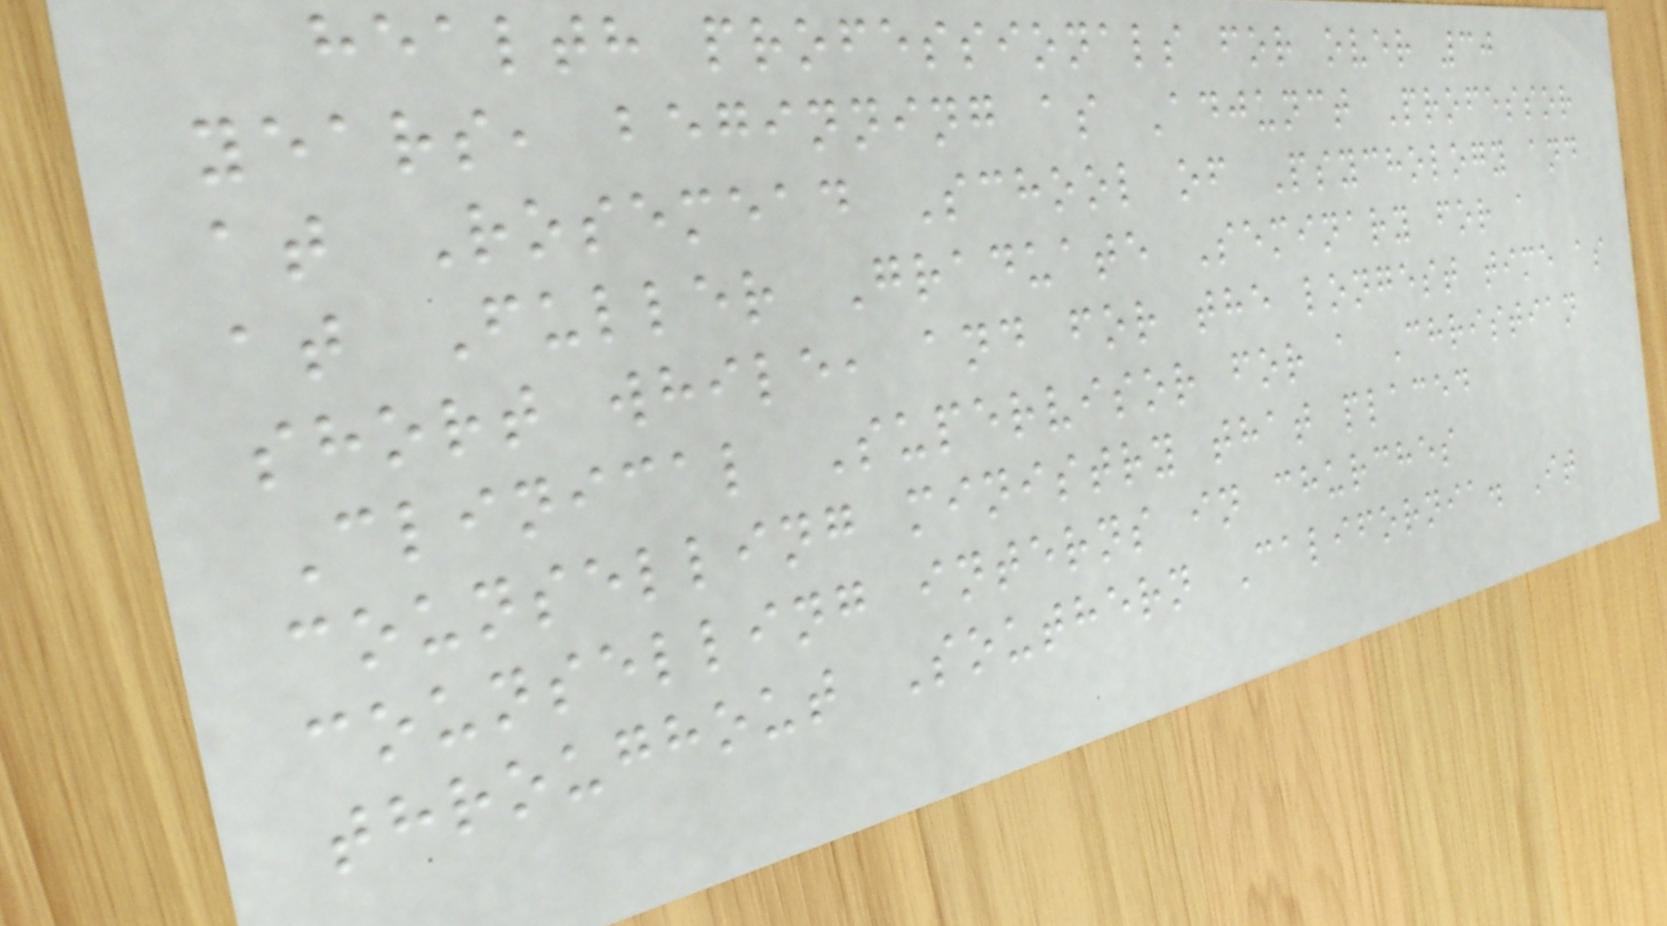health professionals for over 30
years, beginning as Adjunct Professor
at Rosemead School of Psychology and
at Fuller Graduate Seminary for a
short while, and for the longest time as
Clinical Supervisor for a Christian
counselling ministry that placed
counselling interns in churches
throughout Southern California. It
